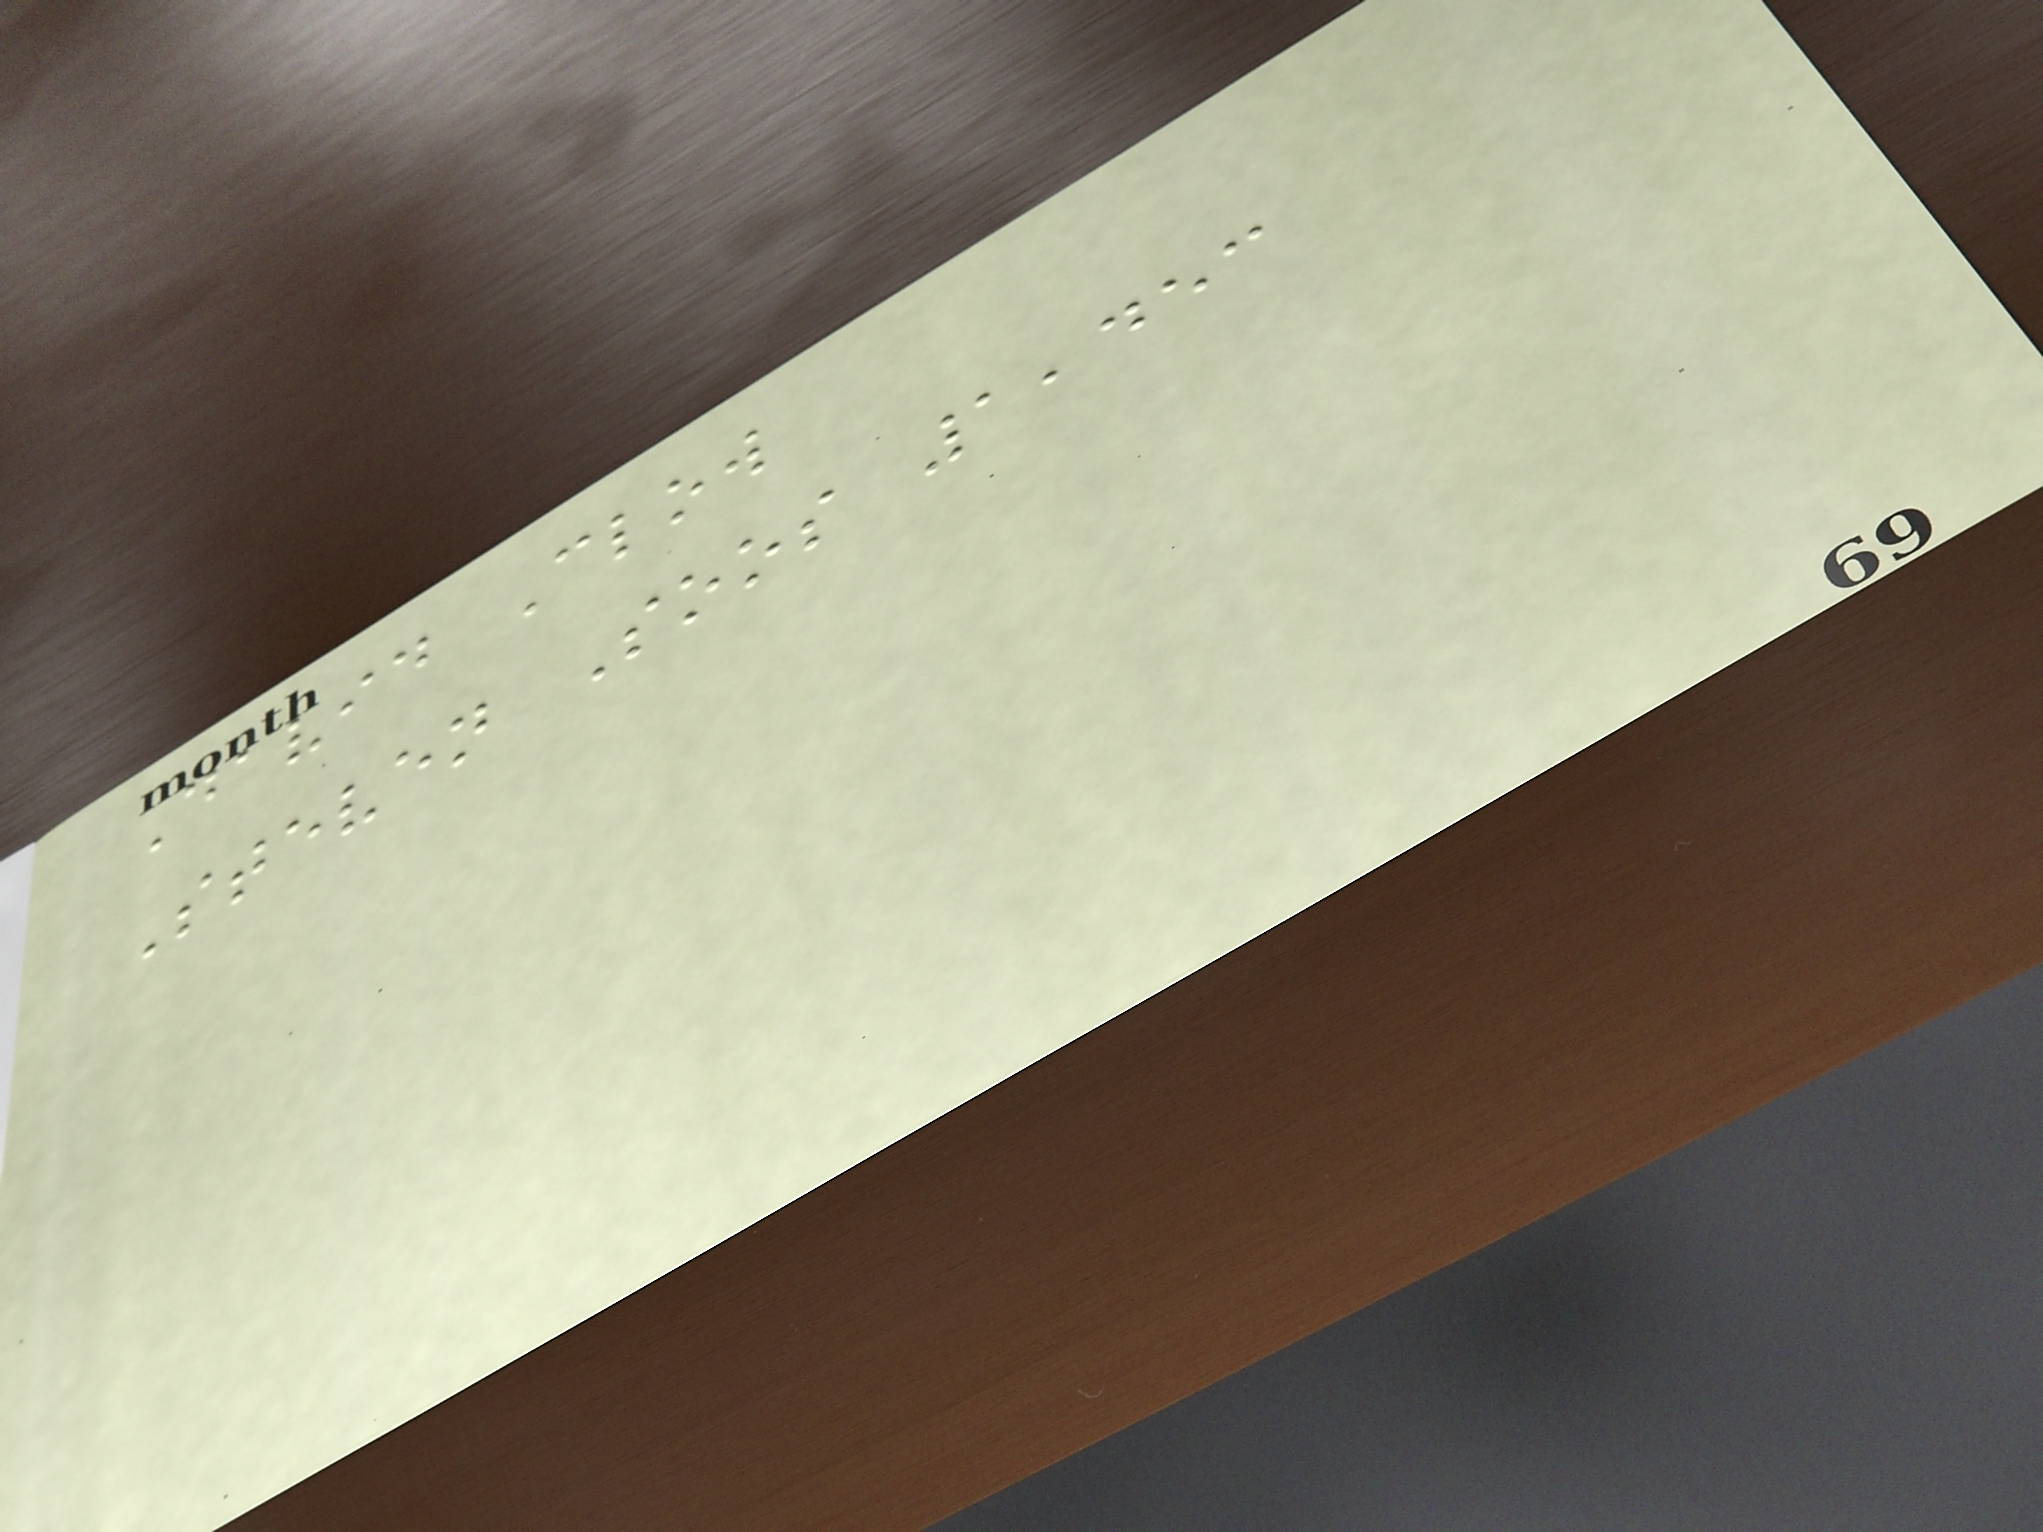David Clow
Steven Soos 1,453
